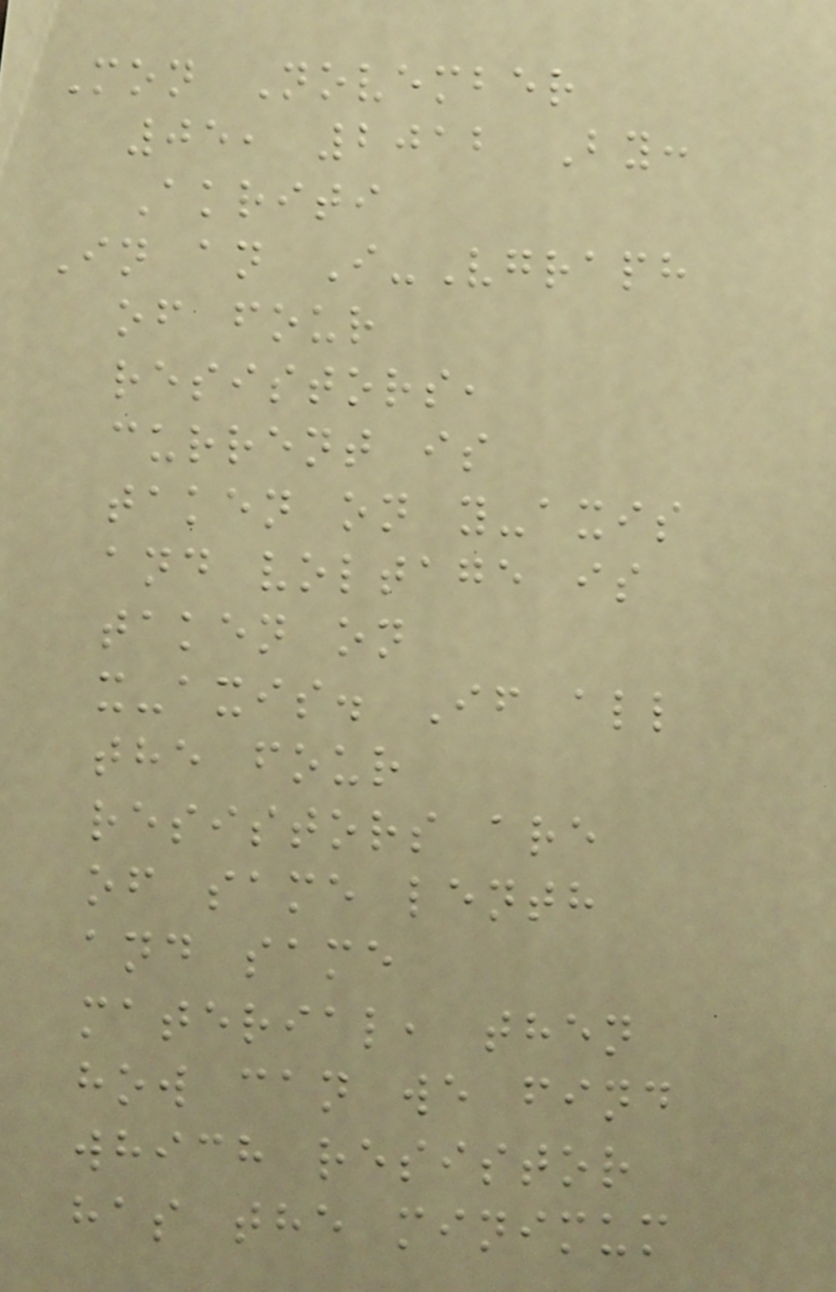Mon November
05, 2012 By:
Akriti
In an I-Vgraph
of four
resistors,
current is
taken on y-axis
and voltage is
taken on
x-axis. If all
the four
resistors are
of same lenth
and same
material, then
how can we find
which resistor
has the minimum
